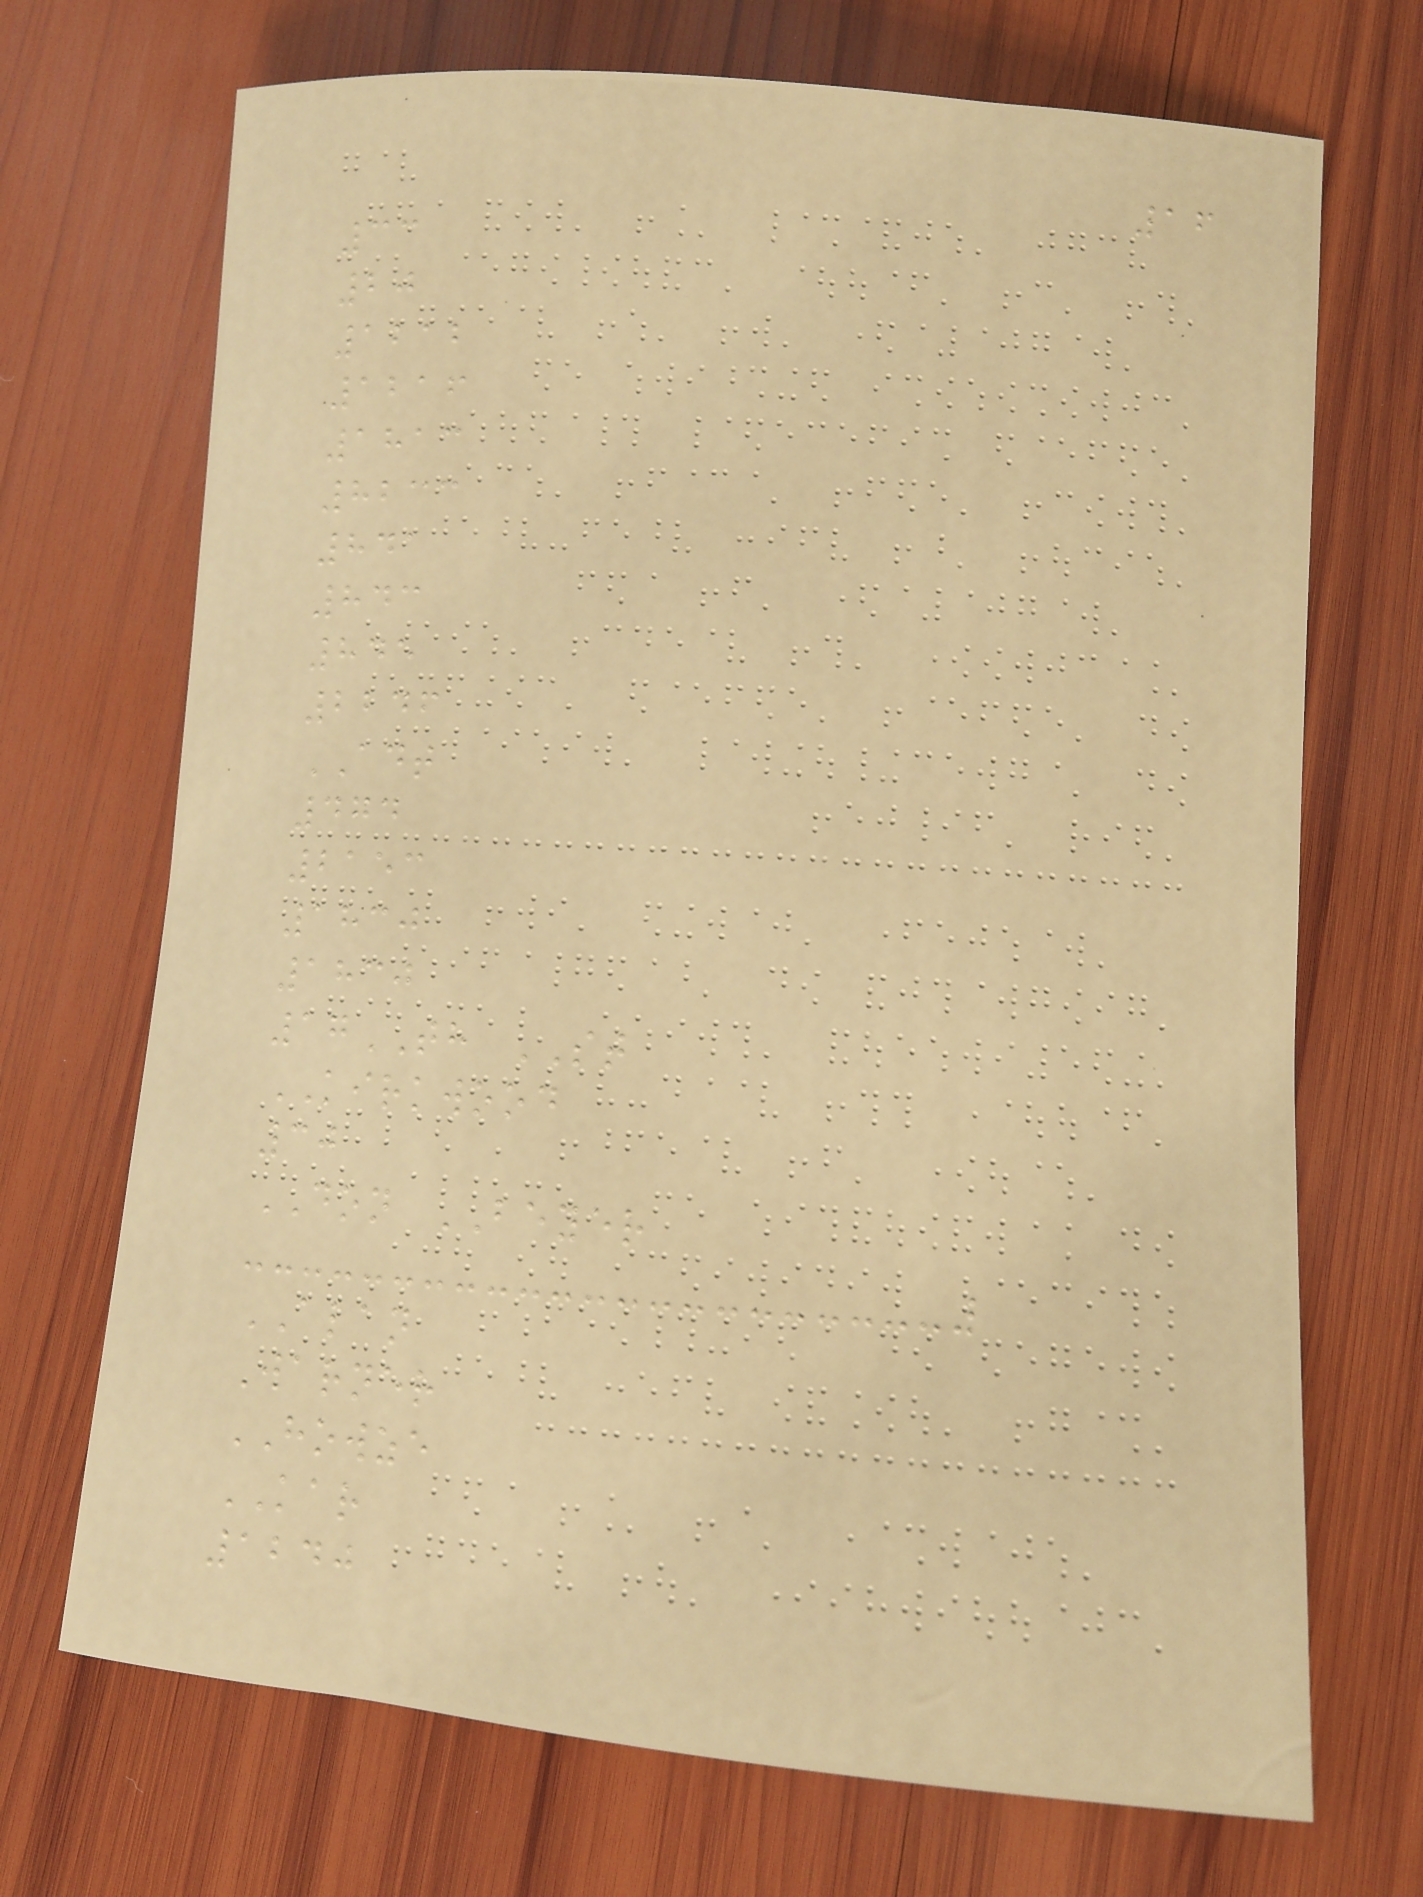16
33
20
1212
1216
1813
8233
841
843
845
2246
ADT
474
2153
1830
1830
17TH ST
KIRKWOOD
30
DON BEYER
ALAN
Warner
HOWZE
KAR
1240
